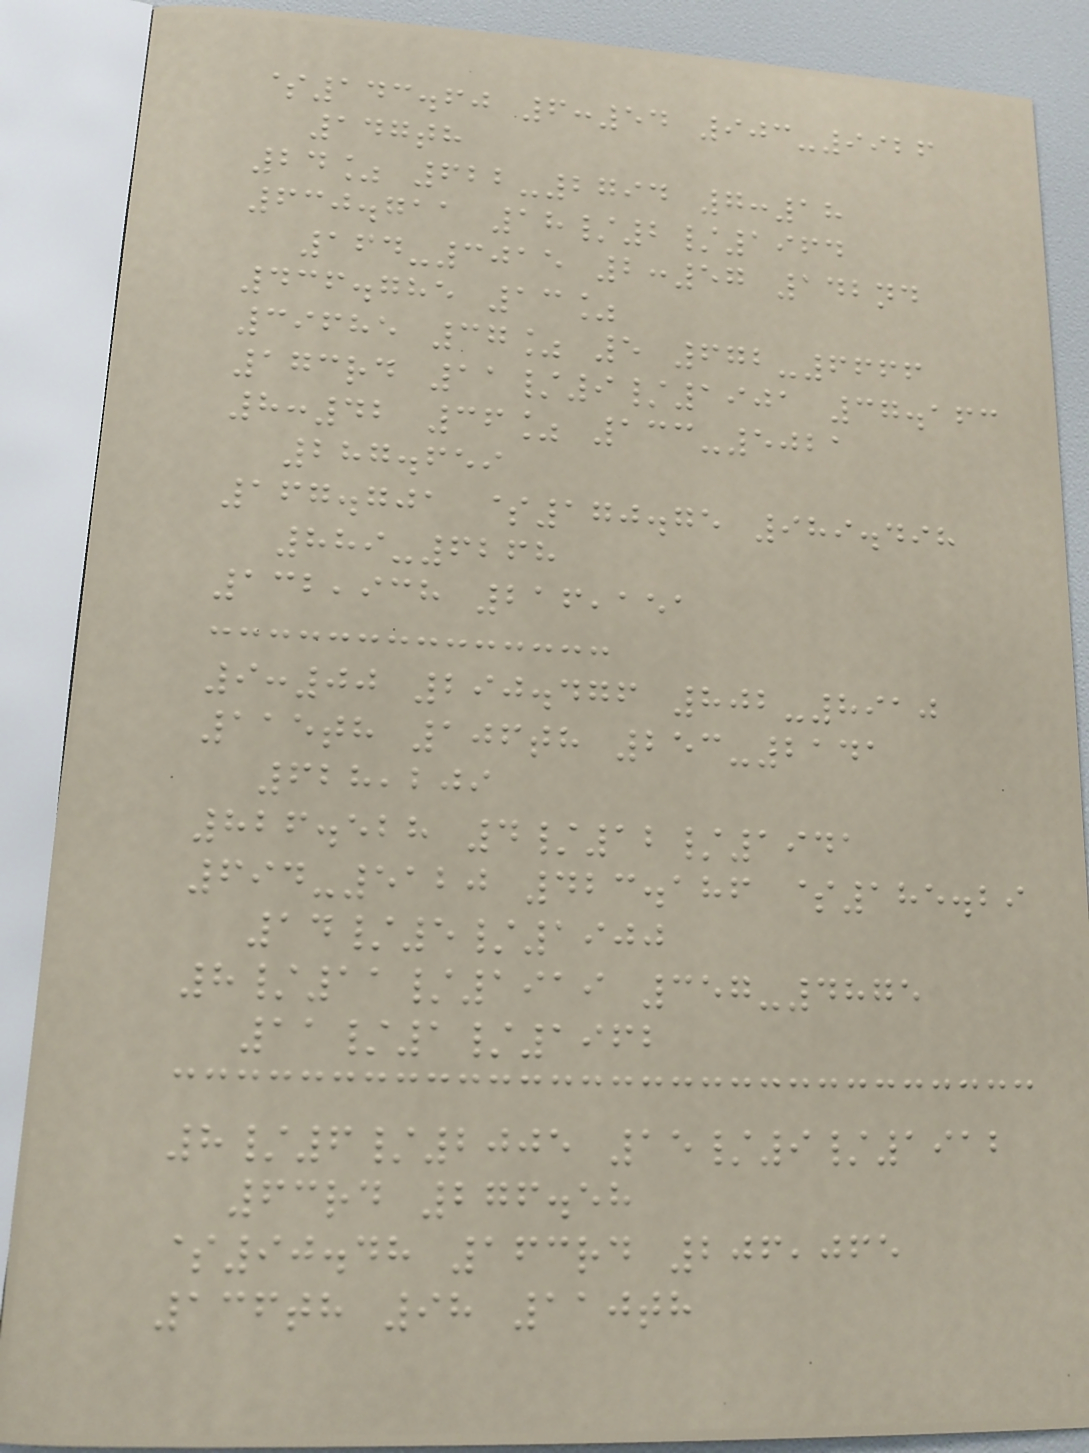$143.60 6:54 903-9926
147th
24% 622-2794 7:18
630.711 18/2/1964
164-3015 2:57 142nd
436.785 13%
39685 37% 5 672-6666
173rd 11/9/1901 37.163
8:42 36% 133-5021
287.659
167.701 $170.75 989.498
889-6268
132,938 216,151
9:00 290.476 802-8910
115th 106th 253-2141
628,209
826.528 4/12/1941
694-5120 423.186 $185.29
14/5/1900
8/11/1919 357-4875
11/1/1962
8/6/2005 15/9/1912
63rd 276.58
$90.48 163rd 206,065
136th 98 110th
